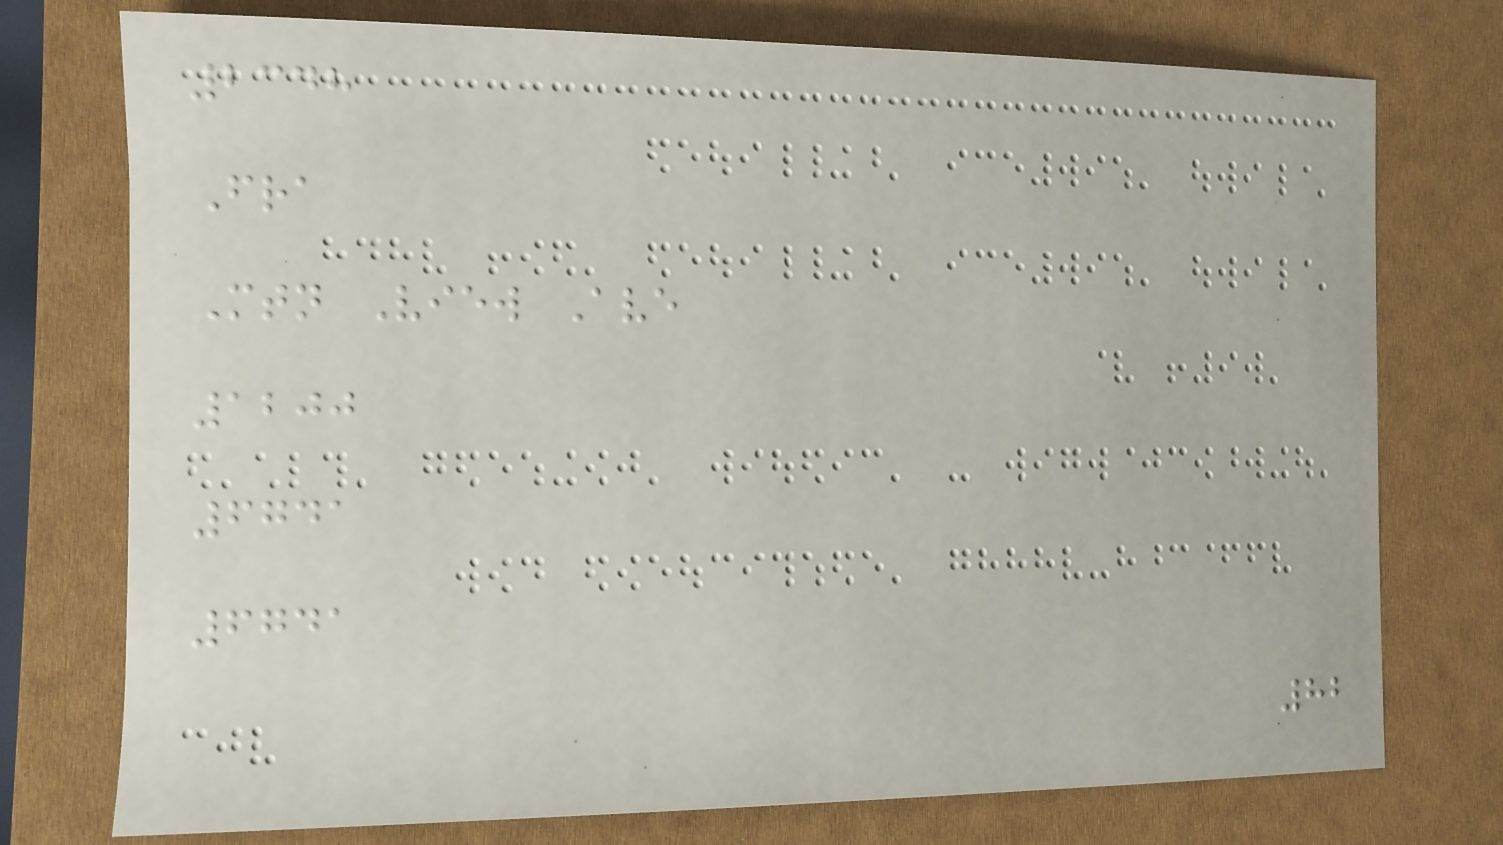2348
Fra
Mtn View Ave
1200
6741
6741
82
